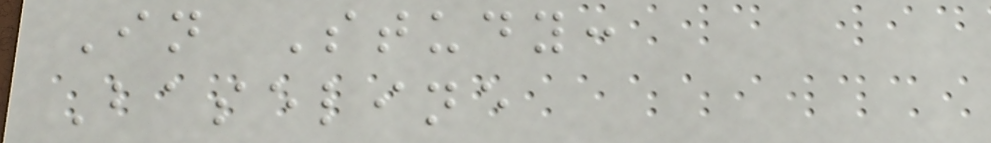In Study:
Baseline
